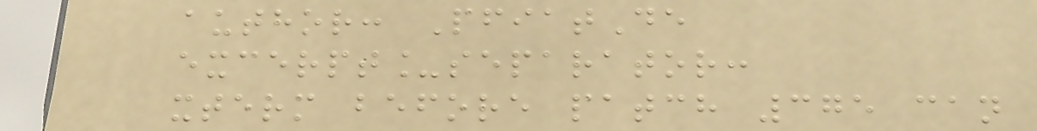author: PfiatDe
excerpt_separator:
xterm before patch 375 can
